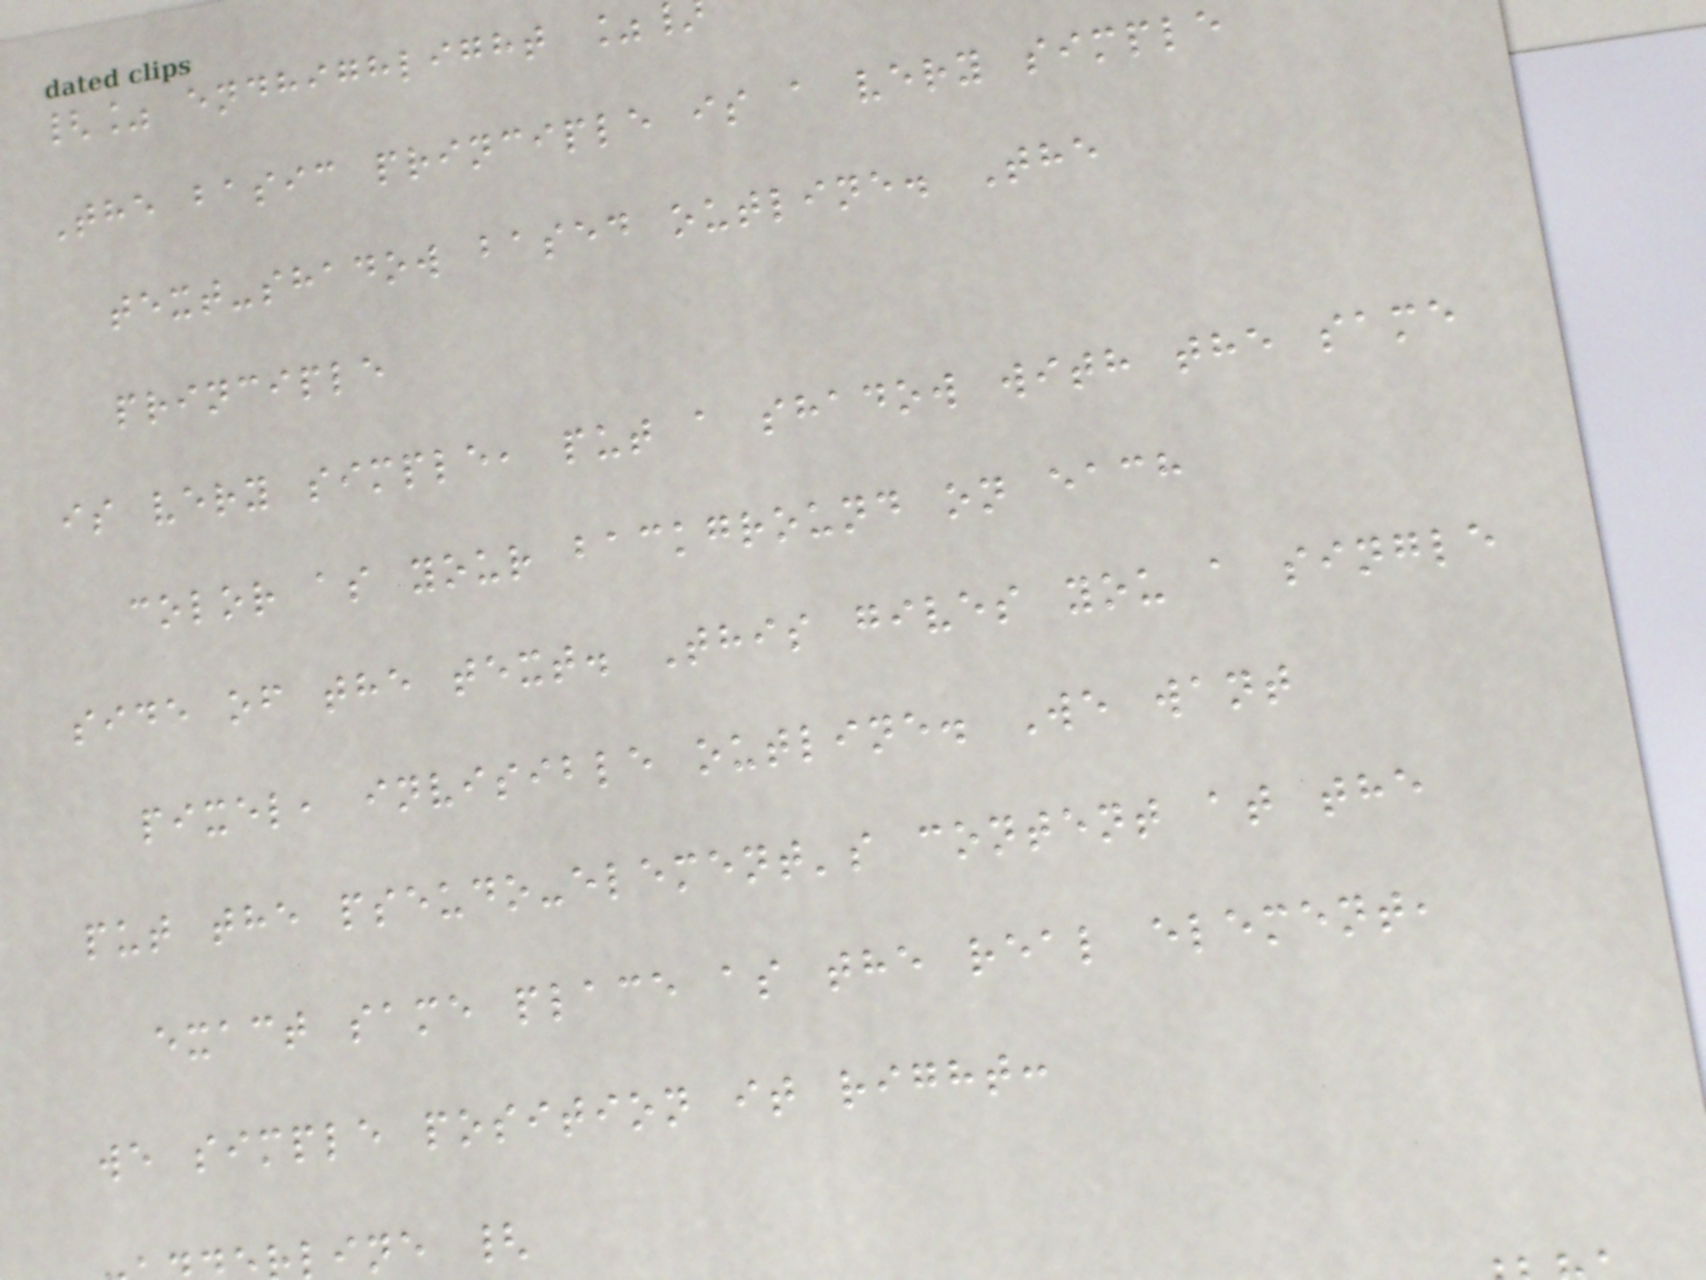{% endhighlight %
The basic principle is a very simple
text-shadow based outline. The
principle
is very simple, put a shadow with the same
color as your background on each
side of the text. This gives you a single
pixel, invisible outline. We want
put the pseudo-element's content at the
exact same place as the real element,
we simple position it right:
line {
